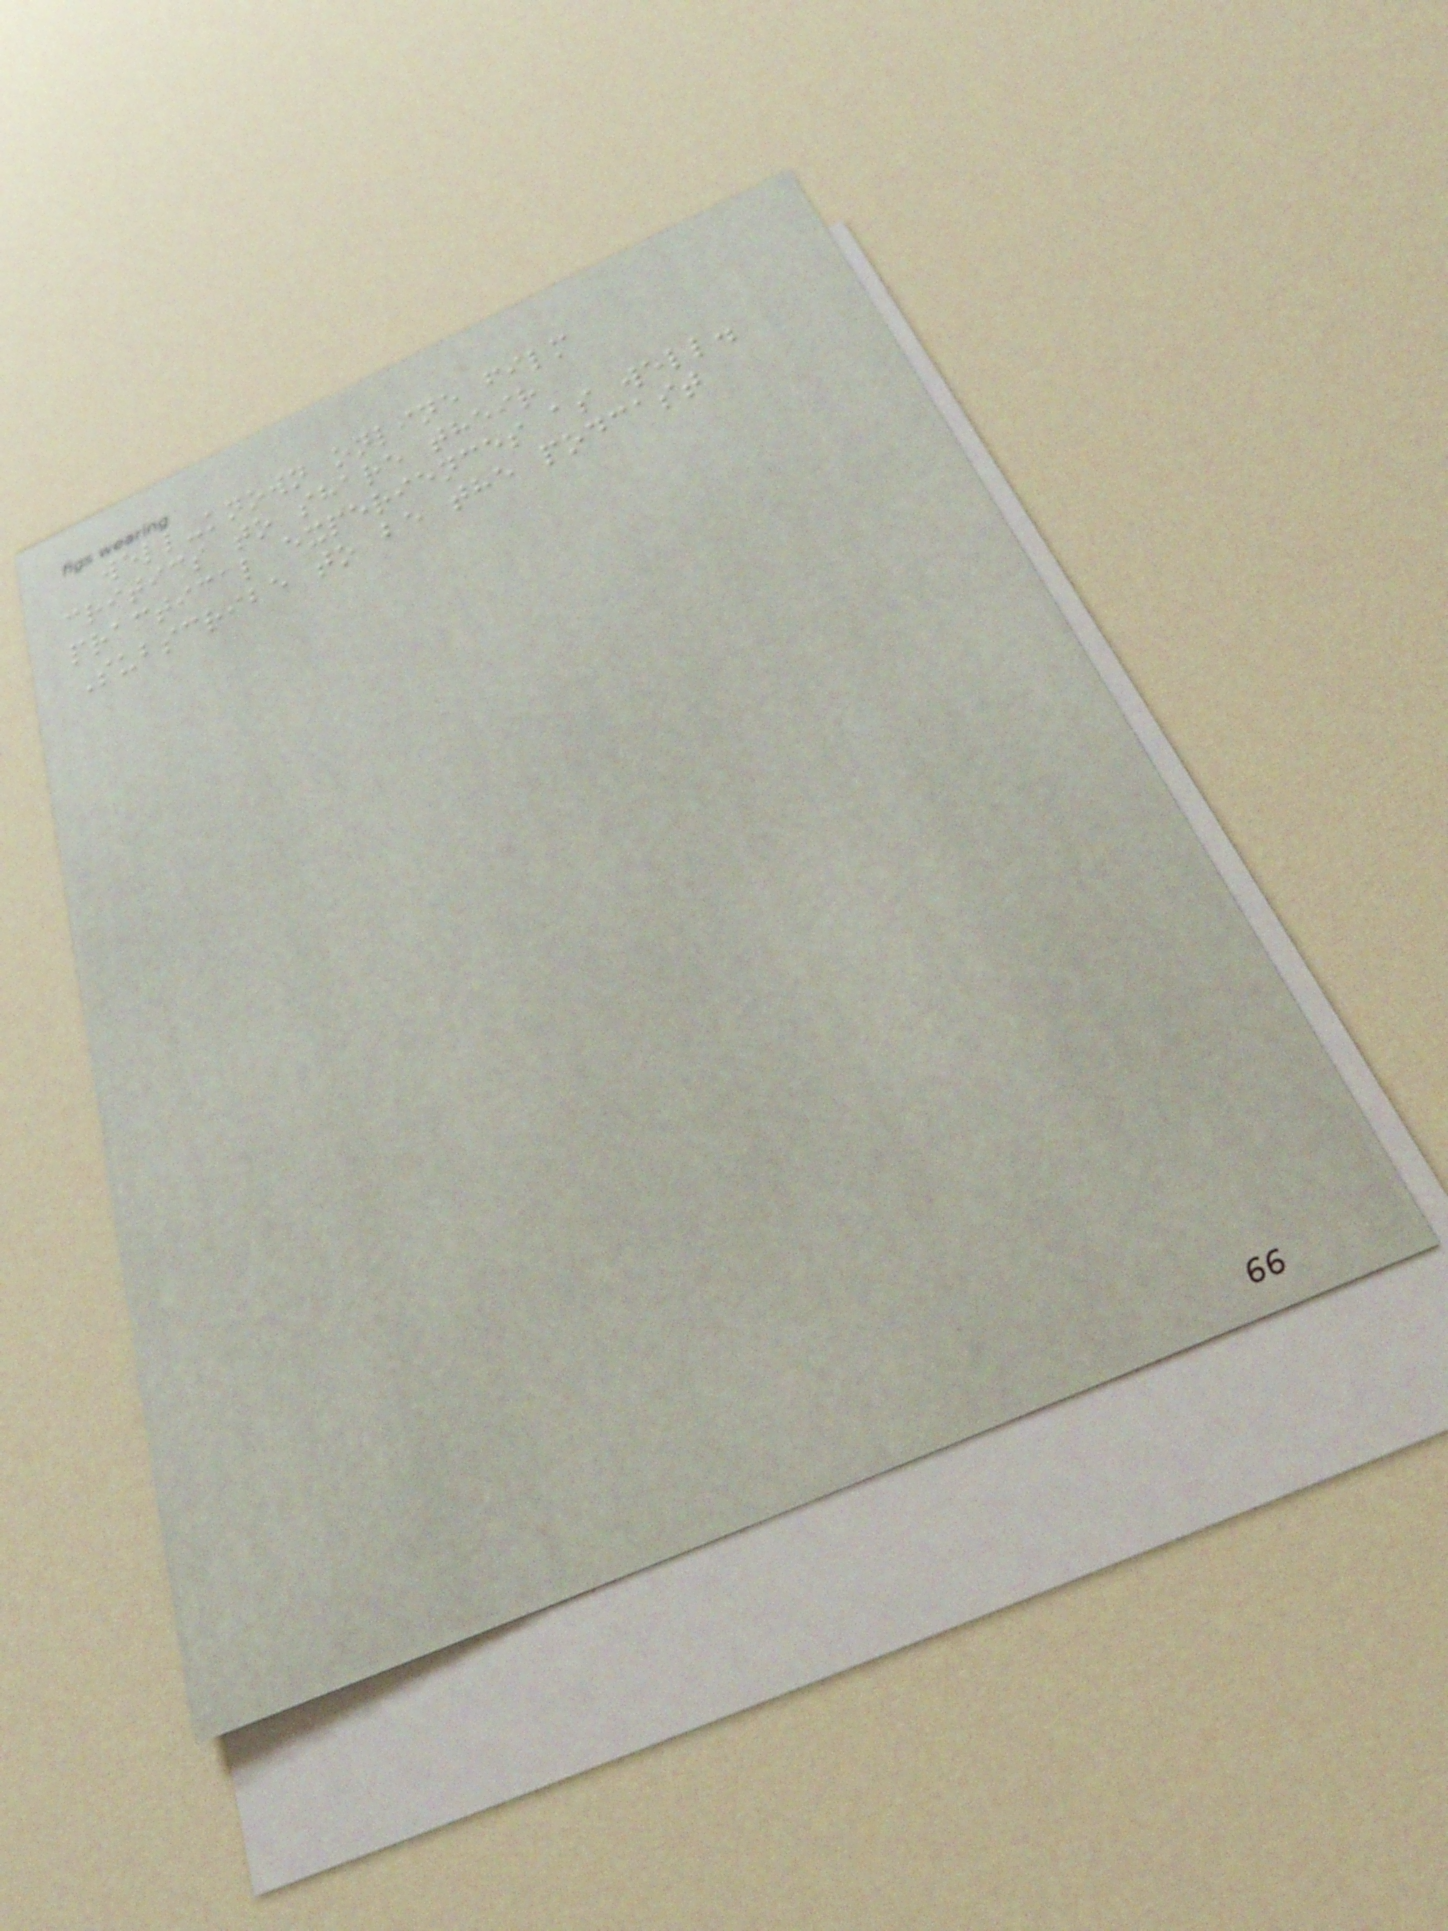well-known online film
critics to share their
practical experiences as well.
Subscribe to be the podcast
